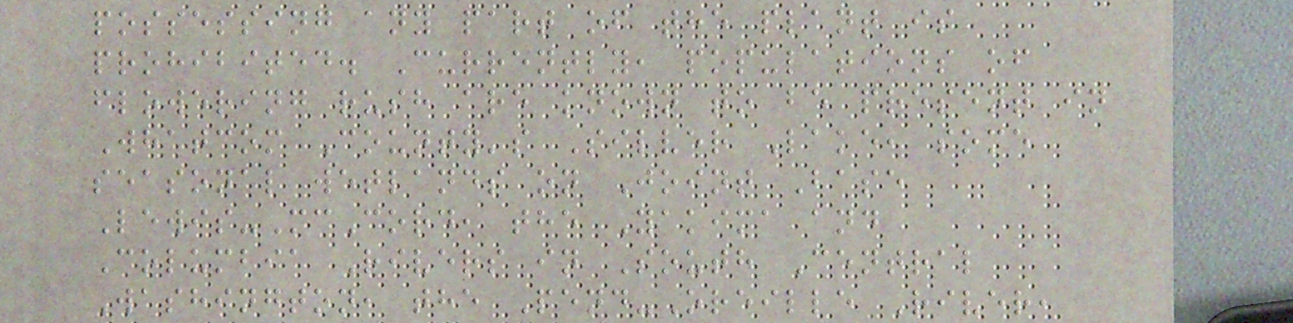possessing any part of the plant is
prohibited. Currently, populations of
flowering rush are known to be present in
Whatcom County's Silver Lake, some
seasonal wetlands on Joint Base
Lewis-McCord, the Yakima and
Columbia Rivers in South Central
Washington, the Pend-Oreille River,
